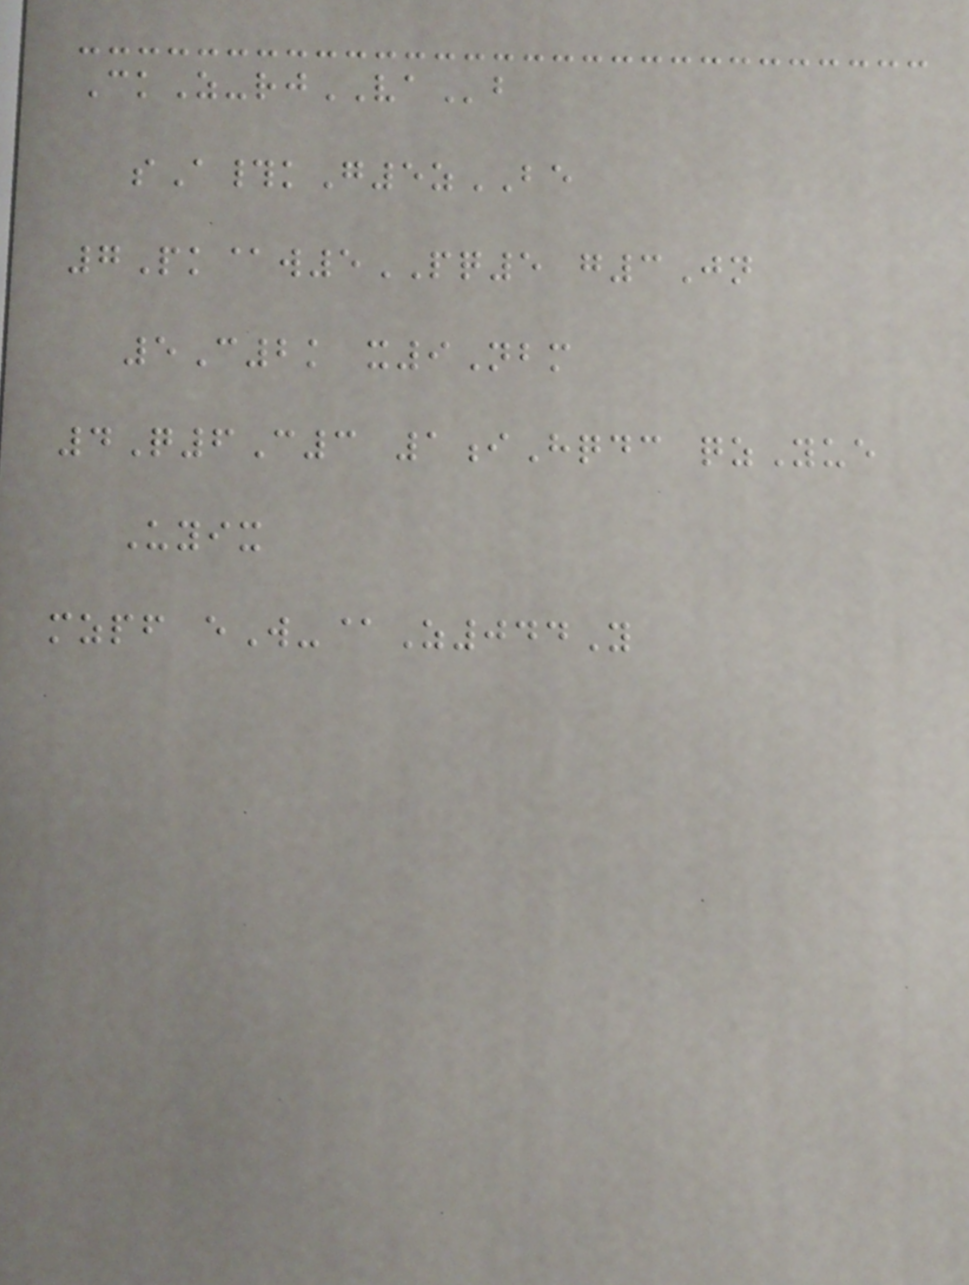CkZ-rjVAb
sA#kG5zBE
7Pk@w5PQ5 g3Jn
5C2k x9Nbm
4Q6C3 1iHqdc qzYue
Uyix
mzpf eW-@Z044Y
